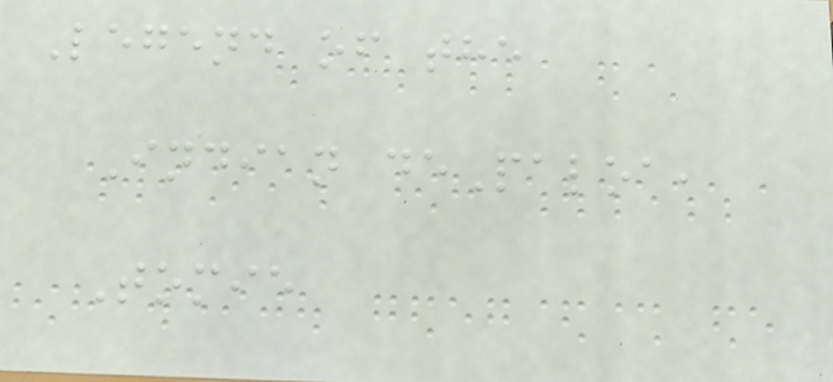Legend of the
Indian dePaloa,
Tomie
